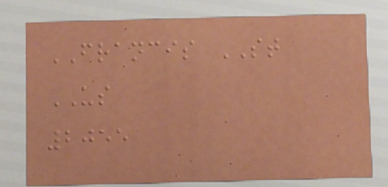FRANCIS ST
US
2055
